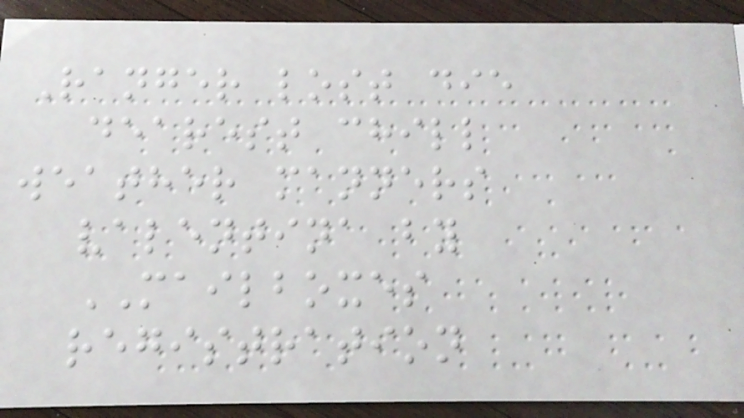Ranger lost die
dearest chill
weather manners
valentina by
MAILBOXES
registration
